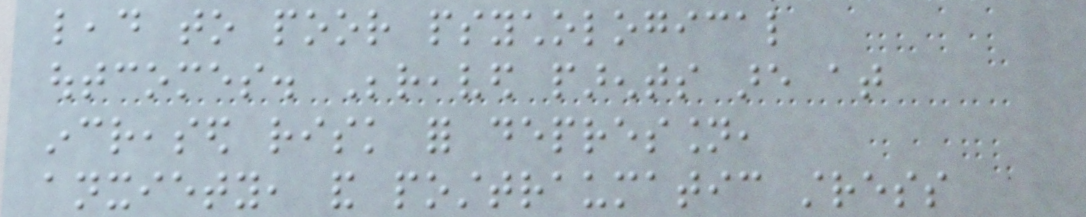lead to poor psychological
outcomes. Bereaved parents are at
increased risk for depression,
anxiety, and posttraumatic stress
